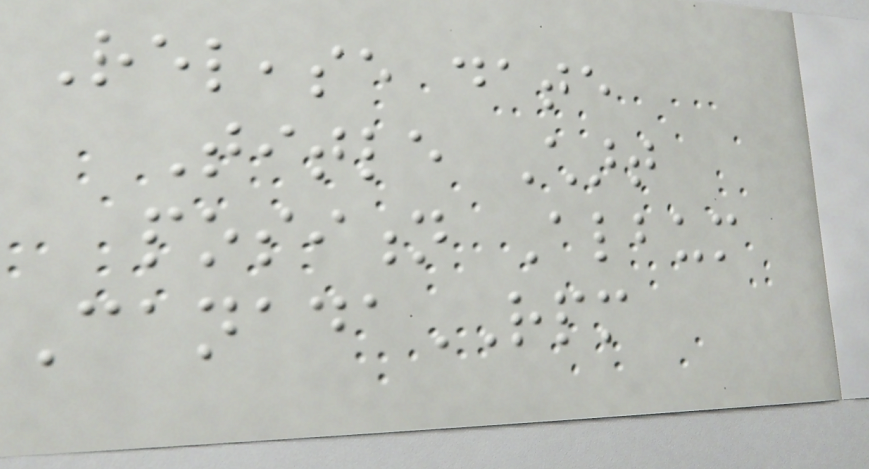Release date
Title Chart
position Album
CanadaRPM
